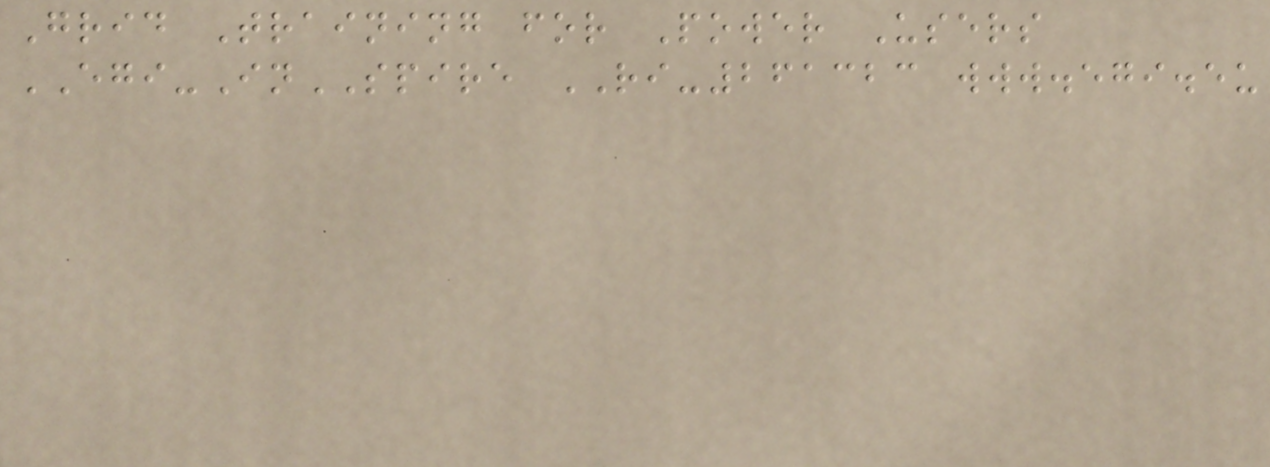Grid Training for Power Users
EGI-InSPIRE RI-261323 www.egi.eu
